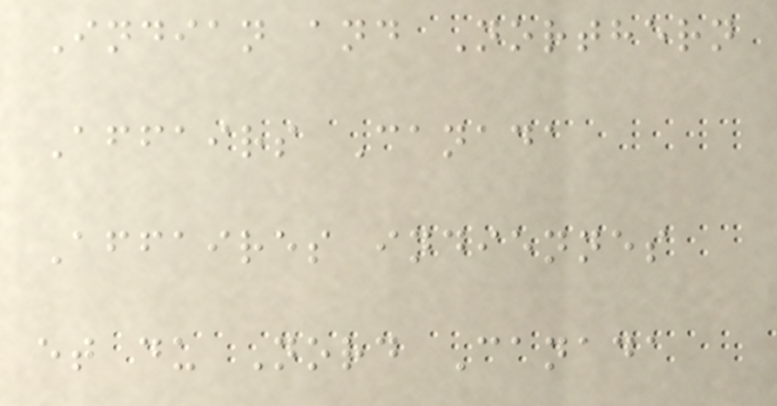Indian and Northern
Affairs Canada
Affaires indiennes
et du Nord Canada
